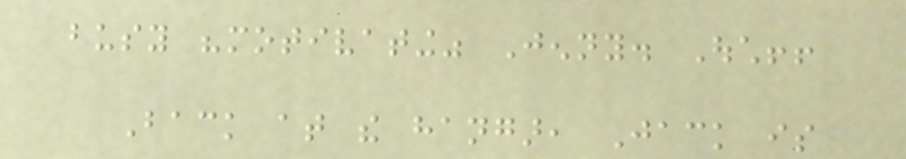busy "motivating" Jenny. Ouch!!
Back at the hangar, Jack is
